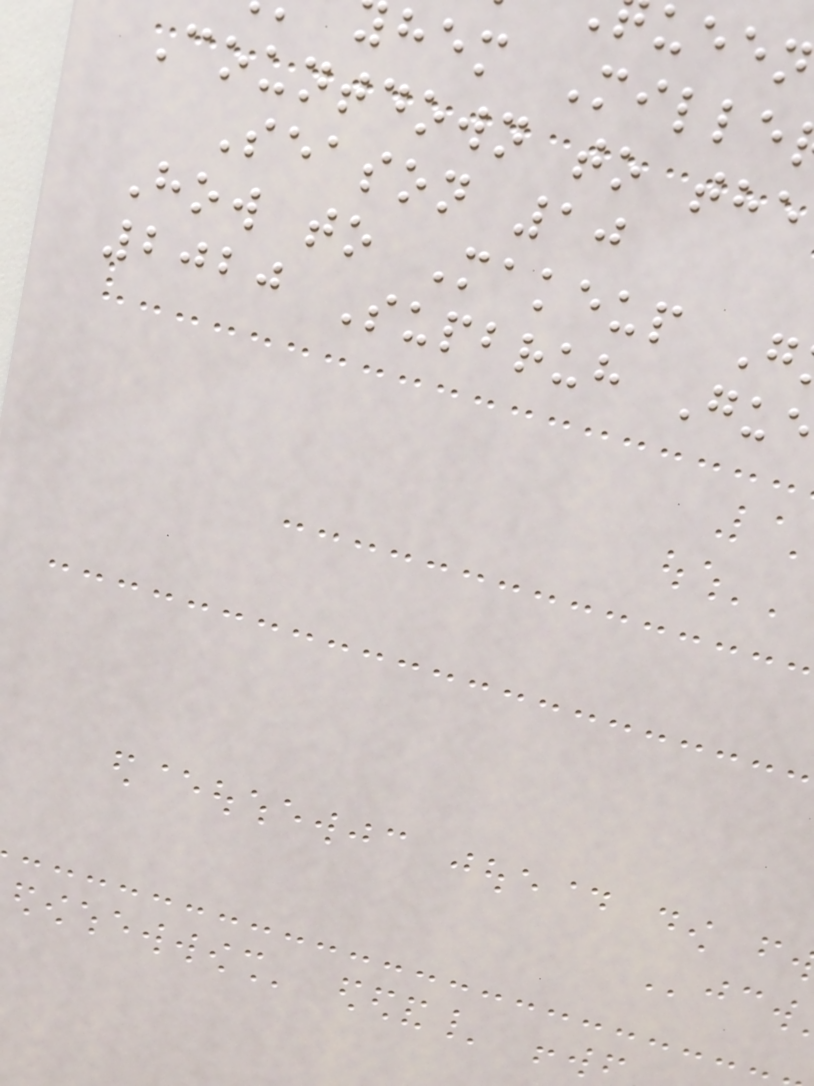hem Mille
Countdown to the
Season 10
How to Makeup G
2020 Supbruh Gu
